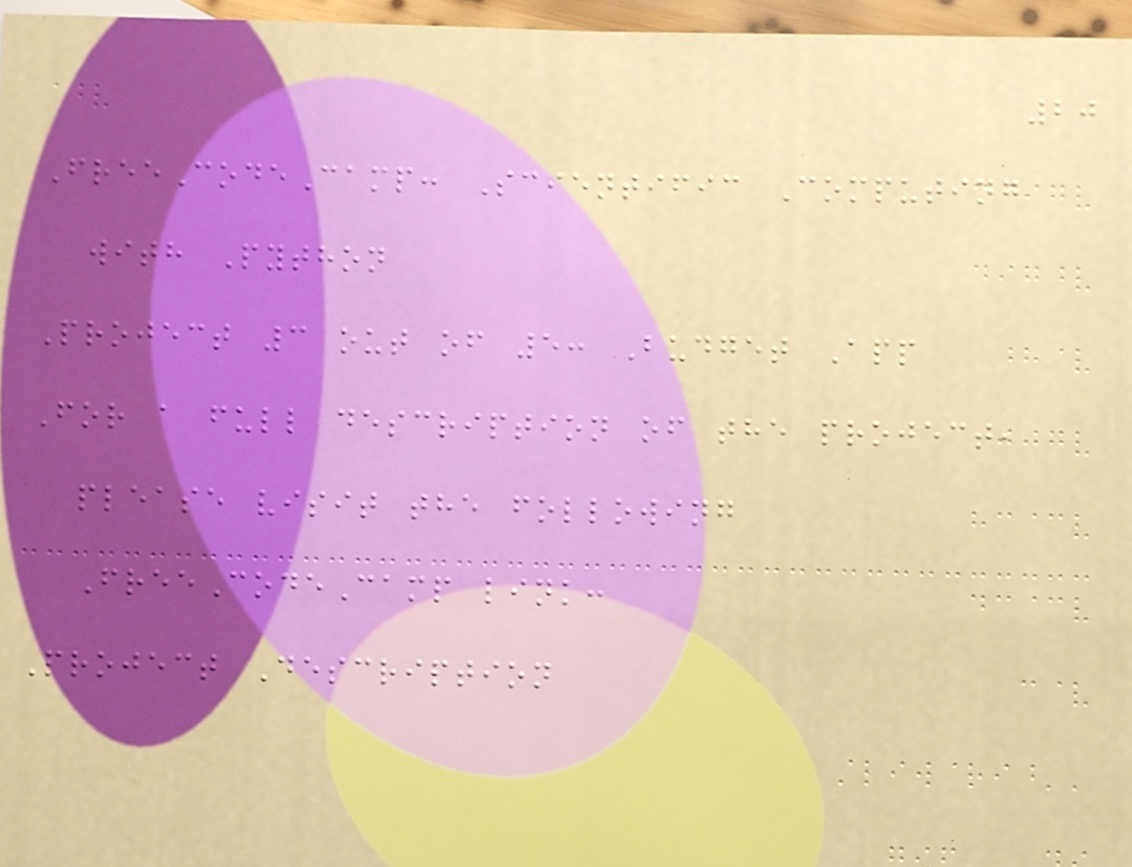20
FreeCodeCamp: Scientific Computing
with Python
Project 3 out of 5: Budget App
For a full description of the project,
please visit the following
FreeCodeCamp link:
Project Description
